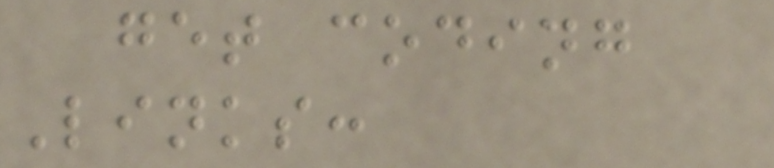get coding
Links:
